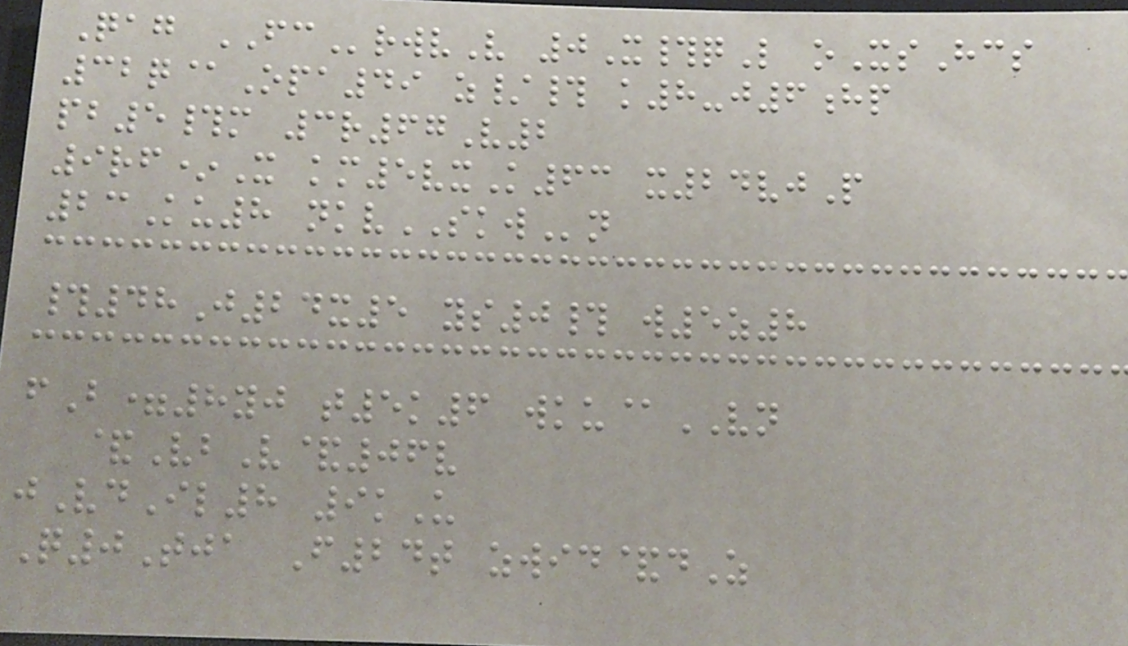Qag FCrwvV 0X#qL oXsHcs
32q@Opa49 z/# k8-j6hp
pb5#m 3r67V2
9rf*X km5vxK63 x24vjP
23Ku8 nkvSKWn
#48J24x5 ys0# w5z8
fB=8yj t5k6 wku@VN
&VbV&06v
jVdIl8 9kU
Q0Tja F24t zwid&dZ
